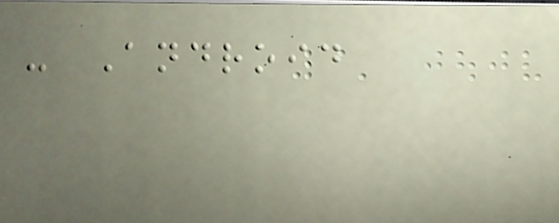- Android
